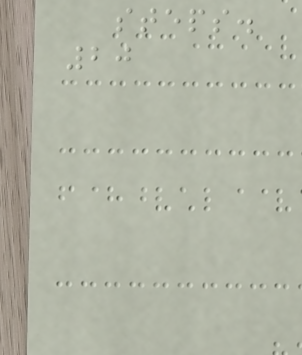steps.
20
